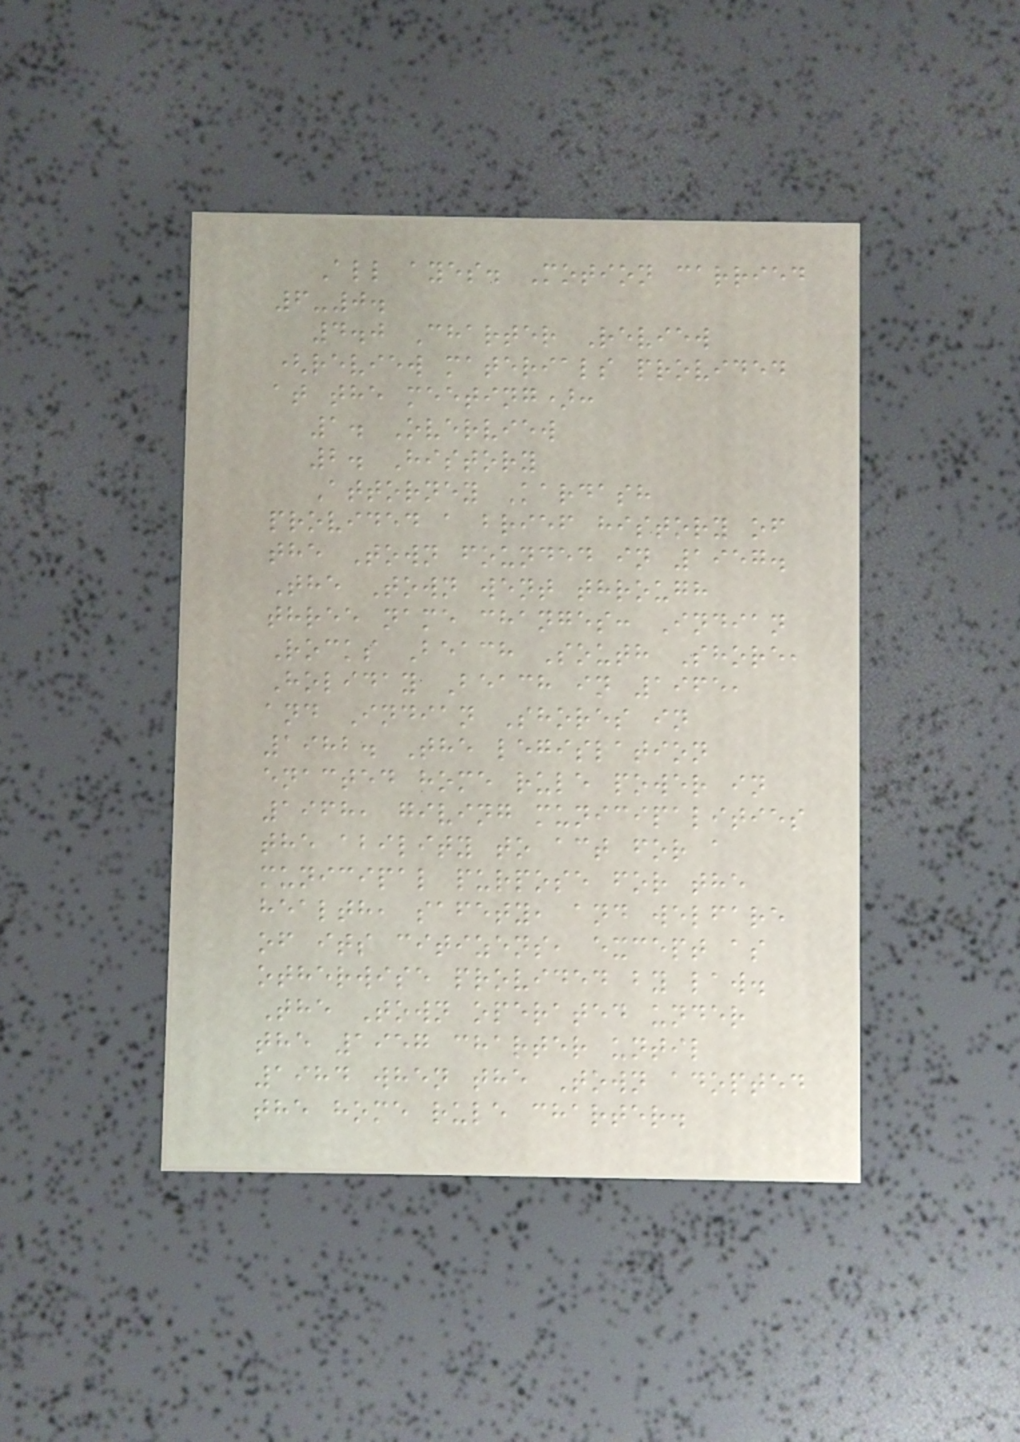All ayes. Motion carried
6-0.
4.0 Charter Review
(review materials provided
at the meeting):
1. Overview
2. History
Attorney Kardash
provided a brief history of
the Town founded in 1957.
The Town went through
three name changes: Indian
Rocks Beach South Shore,
Holiday Beach in 1965,
and Indian Shores in
1982. The legislation
enacted home rule power in
1968, giving municipalities
the ability to act for a
municipal purpose for the
health, safety, and welfare
of its citizens, except as
otherwise provided by law.
The Town operated under
the 1957 charter until
1984 when the Town adopted
the home rule charter.
